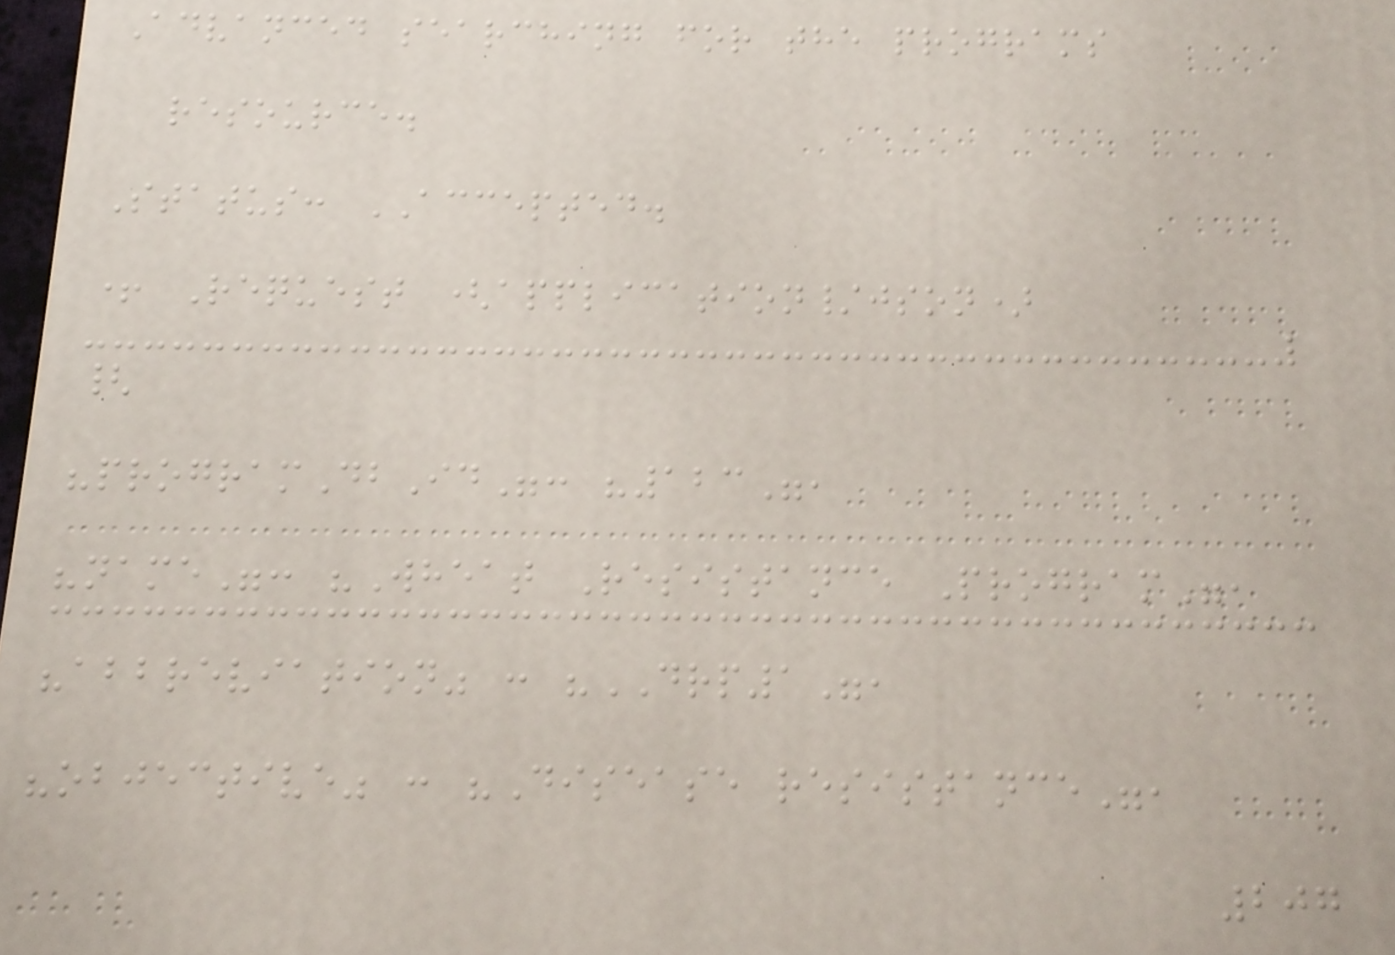Advanced searching for the programs
resource.
Status: ACCEPTED.
+ Request (application/json)
{
"programDbId": "123",
"name": "Wheat Resistance Program",
"abbreviation" : "DRP1",
"objective" : "Disease resistance",
207
